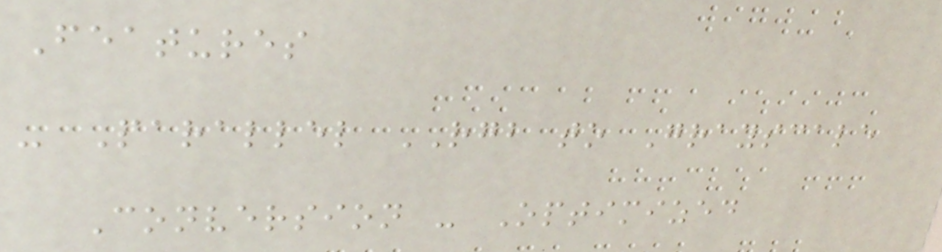Features
- Parallel RGB to Grayscale
Conversion - Optimized
